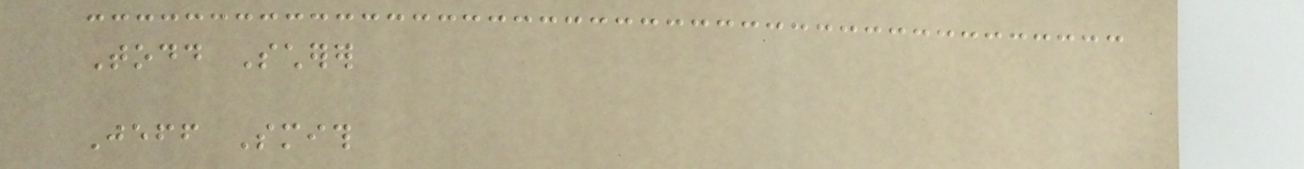Todd Scherer
Jeff Smith
